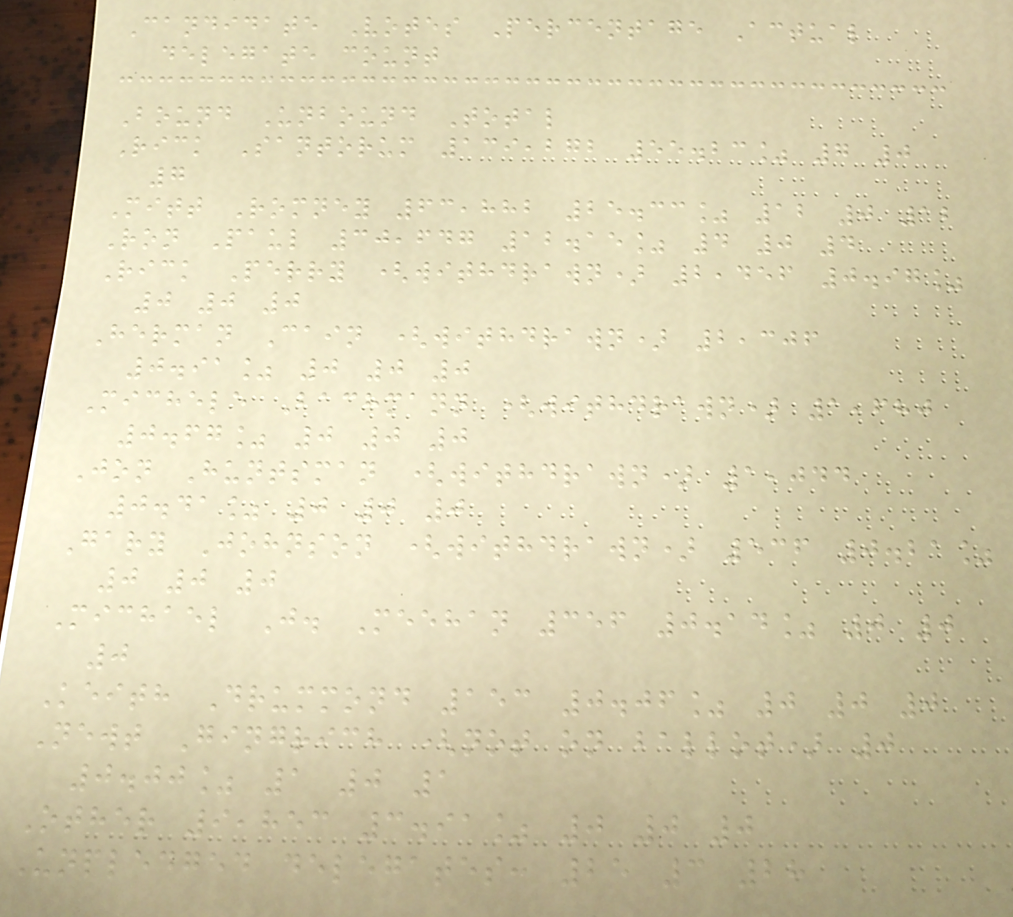Candidate Votes Percentage Actual
delegate count
Bound Unbound Total
Rick Santorum 139,272 55.23% 7 0
7
Mitt Romney 63,882 25.33% 12 0 12
Ron Paul 30,647 12.15% 4 0 4
Rick Perry (withdrawn) 2,456 0.97%
0 0 0
Herman Cain (withdrawn) 2,306
0.91% 0 0 0
Michele Bachmann (withdrawn) 1,680
0.67% 0 0 0
Jon Huntsman (withdrawn) 1,044
0.41% 0 0 0
Gary Johnson (withdrawn) 536 0.21%
0 0 0
Michael J. Meehan 356 0.14% 0 0
0
Keith Drummond 153 0.06% 0 0 0
Newt Gingrich (not on ballot) 0
0.00% 1 0 1
Other 9,853 3.91% 0 0 0
Unpledged delegates: 25 3 28
